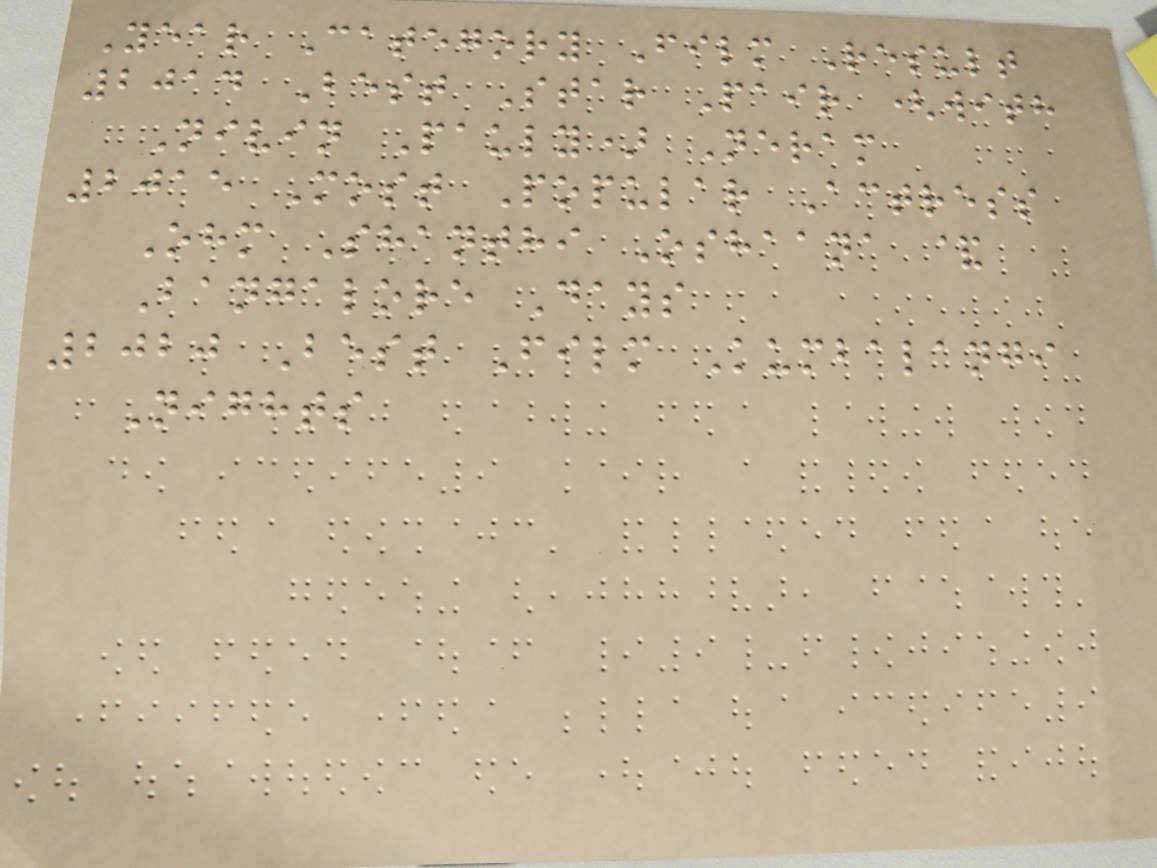Year Category Film Result
2014 Best Star Pair (with
Nivin Pauly) Neram
2015 Most Popular Actress
Ohm Shanthi Oshaana &
Bangalore Days
2020 Best Film Kumbalangi
Nights
